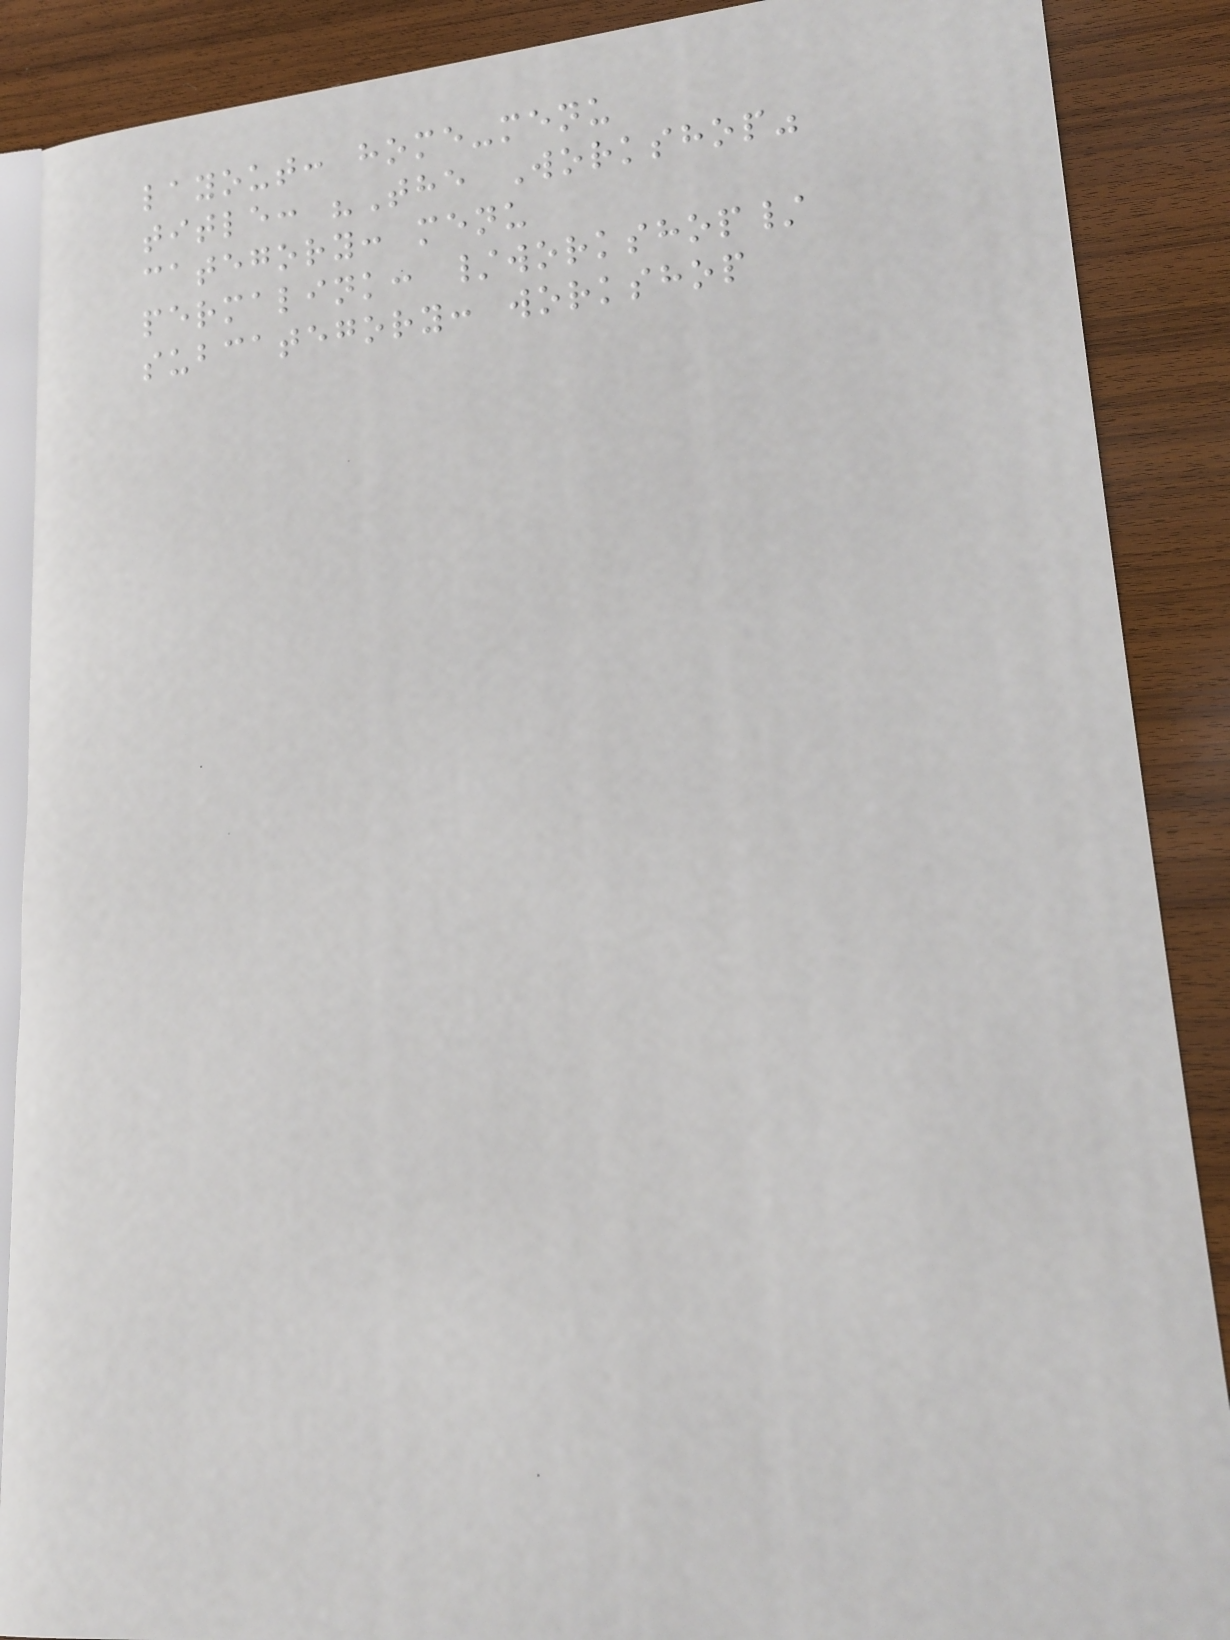layout: home-menu
title: "The Workshop"
category: menu
permalink: /workshop/
subcategory: workshop
